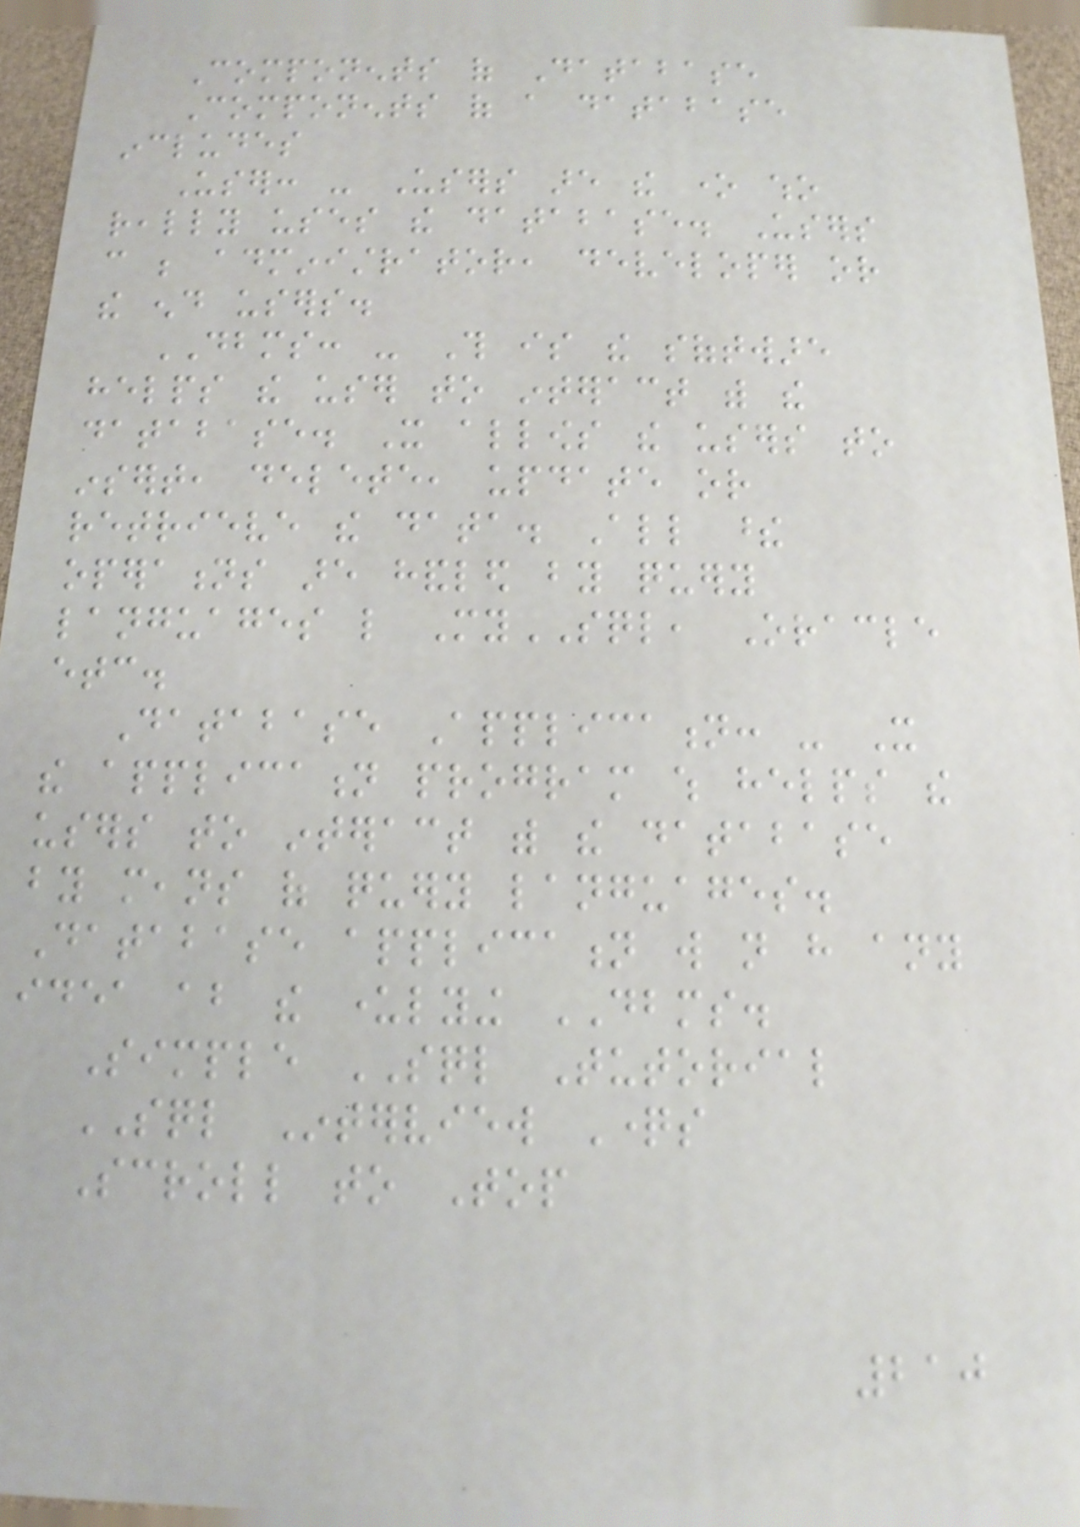Components of Database
Components of a database
includes
User: - Users are the one who
really uses the database. Users
can be administrator, developer or
the end users.
DBMS: - This is the software
helps the user to interact with the
database. It allows the users to
insert, delete, update or
retrieve the data. All these
operations are handled by query
languages like MySQL, Oracle
etc.
Database Application: - It
the application program which helps the
users to interact with the database
by means of query languages.
Database application will not have any
idea about the underlying DBMS.
Simple SQL Tutorial
SQL Interview Questions
Scroll to Top
210
